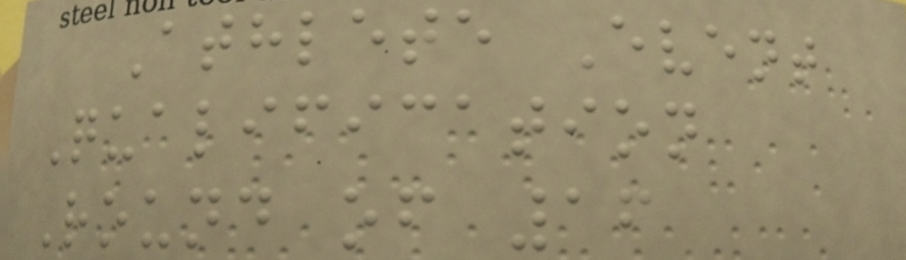Athlete Event
Qualification
Round of 16
